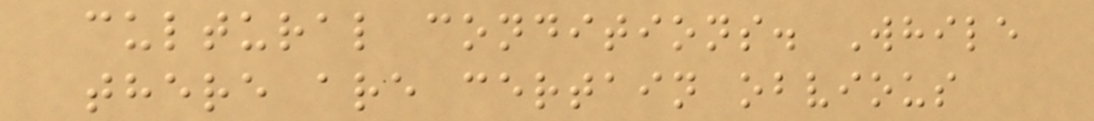cultural conditions. While
there are certain obvious
